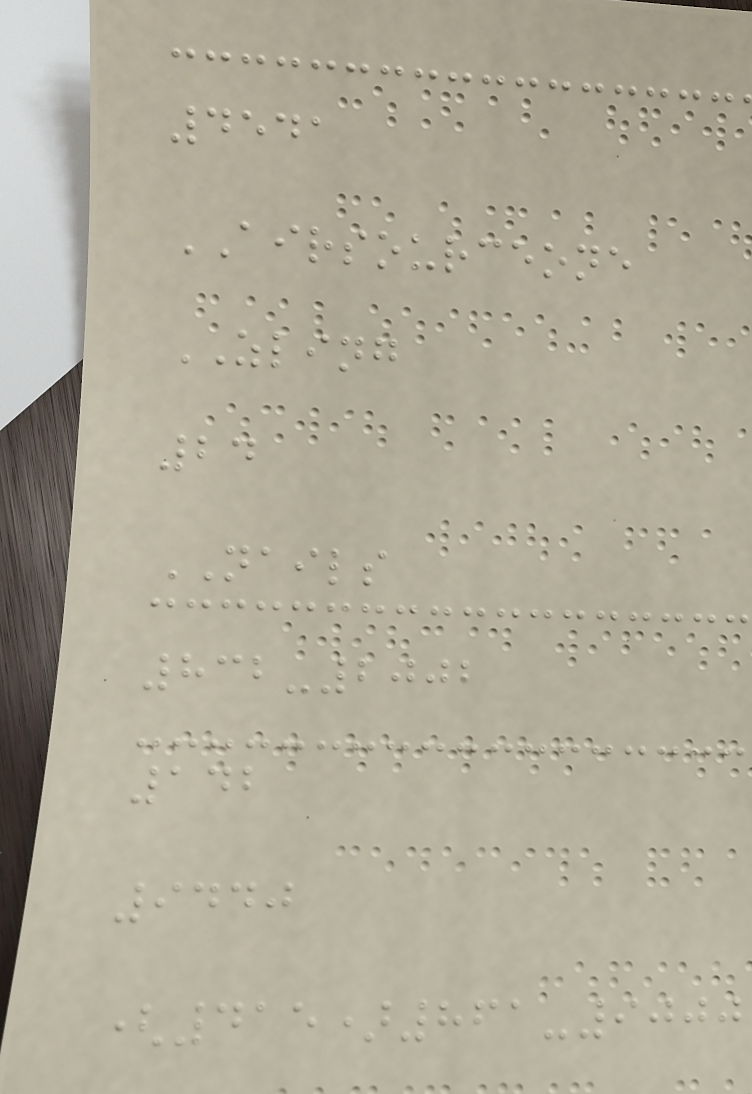4541
AIRSOURCEONE
ZLING
24
NAILS
832-2002
142
9440
(415)861-9000
